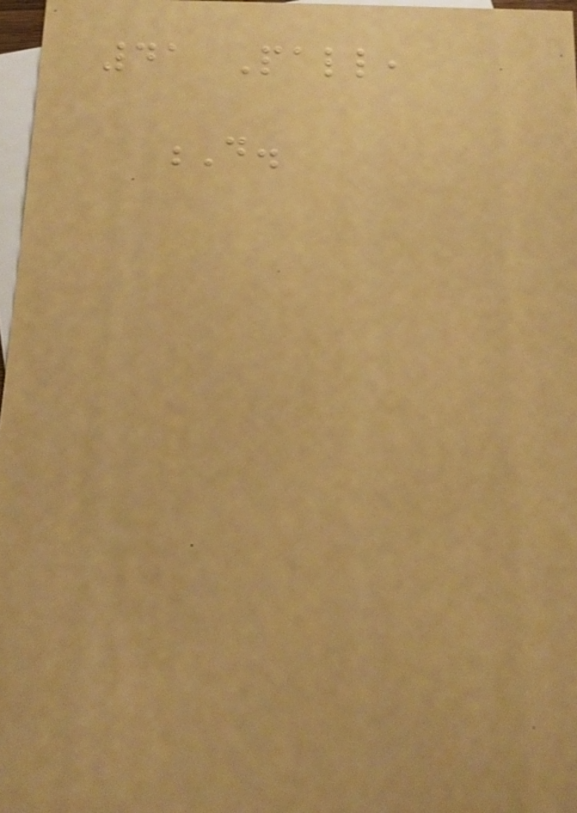41 Pall,
D.
